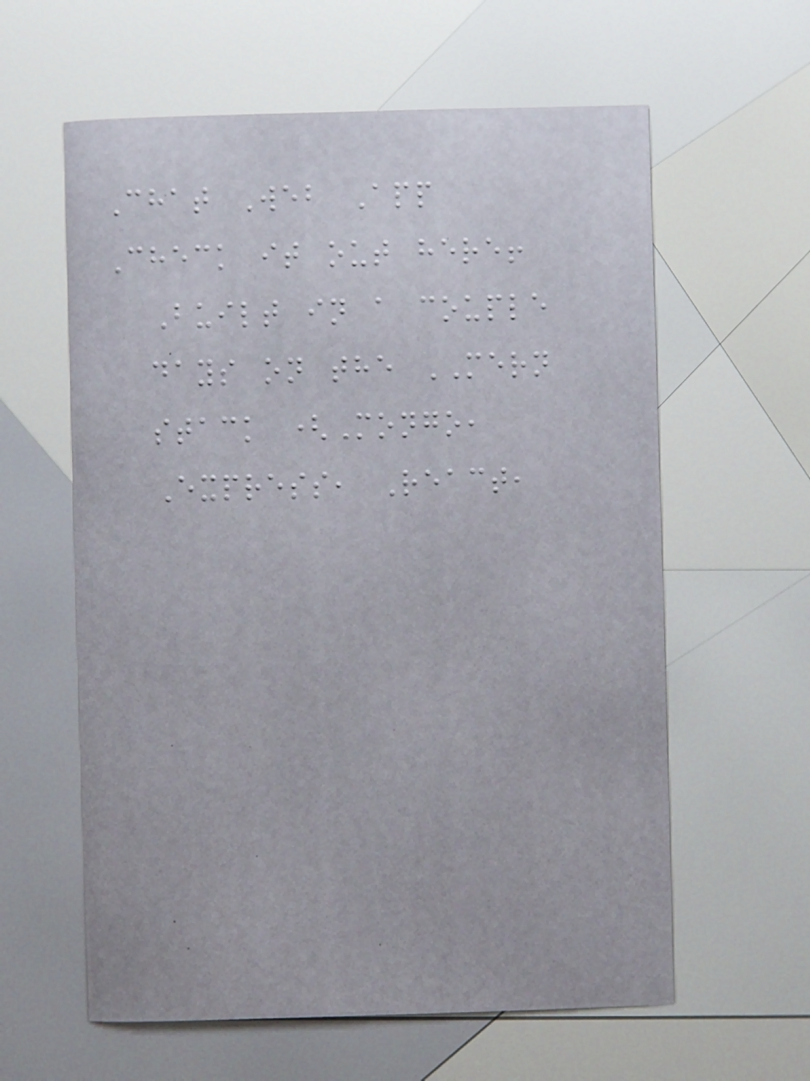Chat Web App
Check it out here!
Built in a couple
days on the MERN
stack (Mongo,
Express, React,
